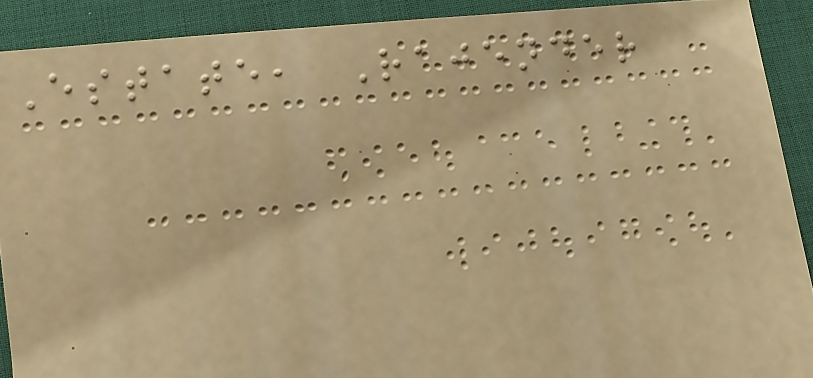Estate, Rajender
